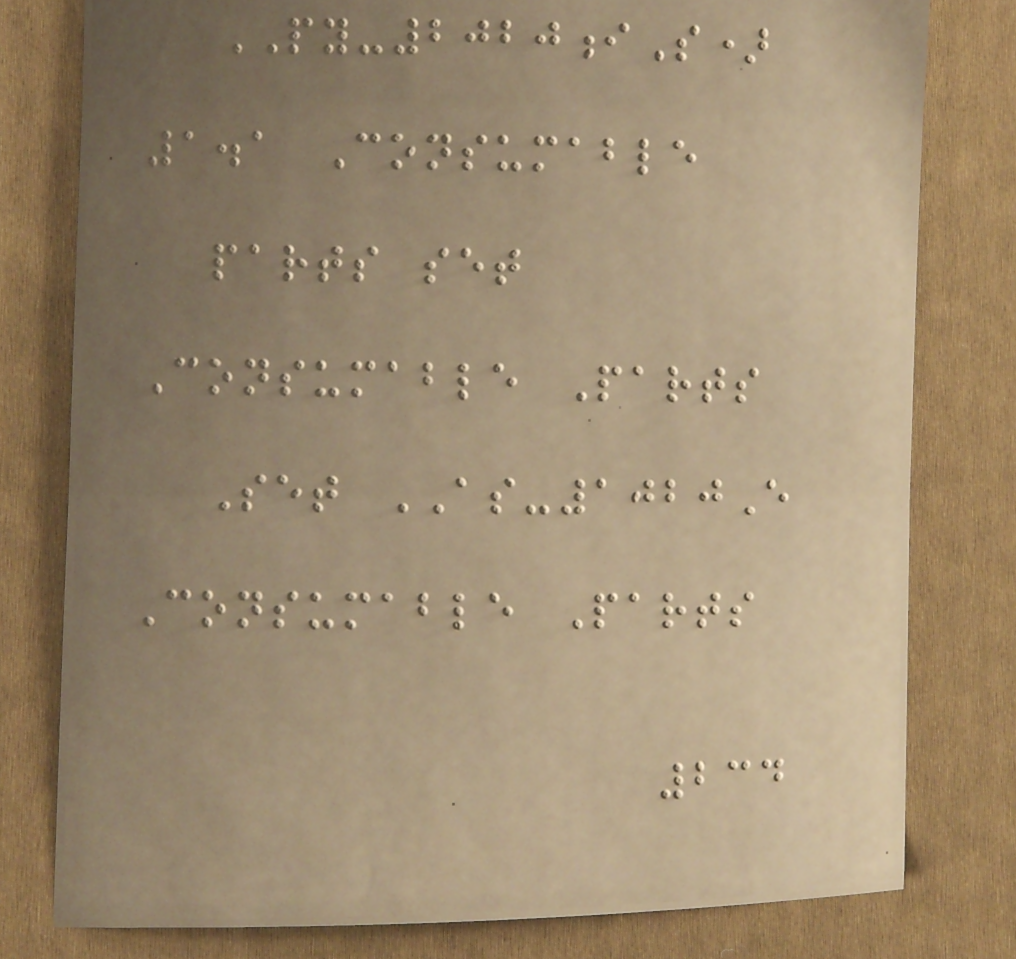PY-2020iS)
1.1 Consumable
parts set
Consumable Parts
Set AS-1020E
Consumable Parts
234
